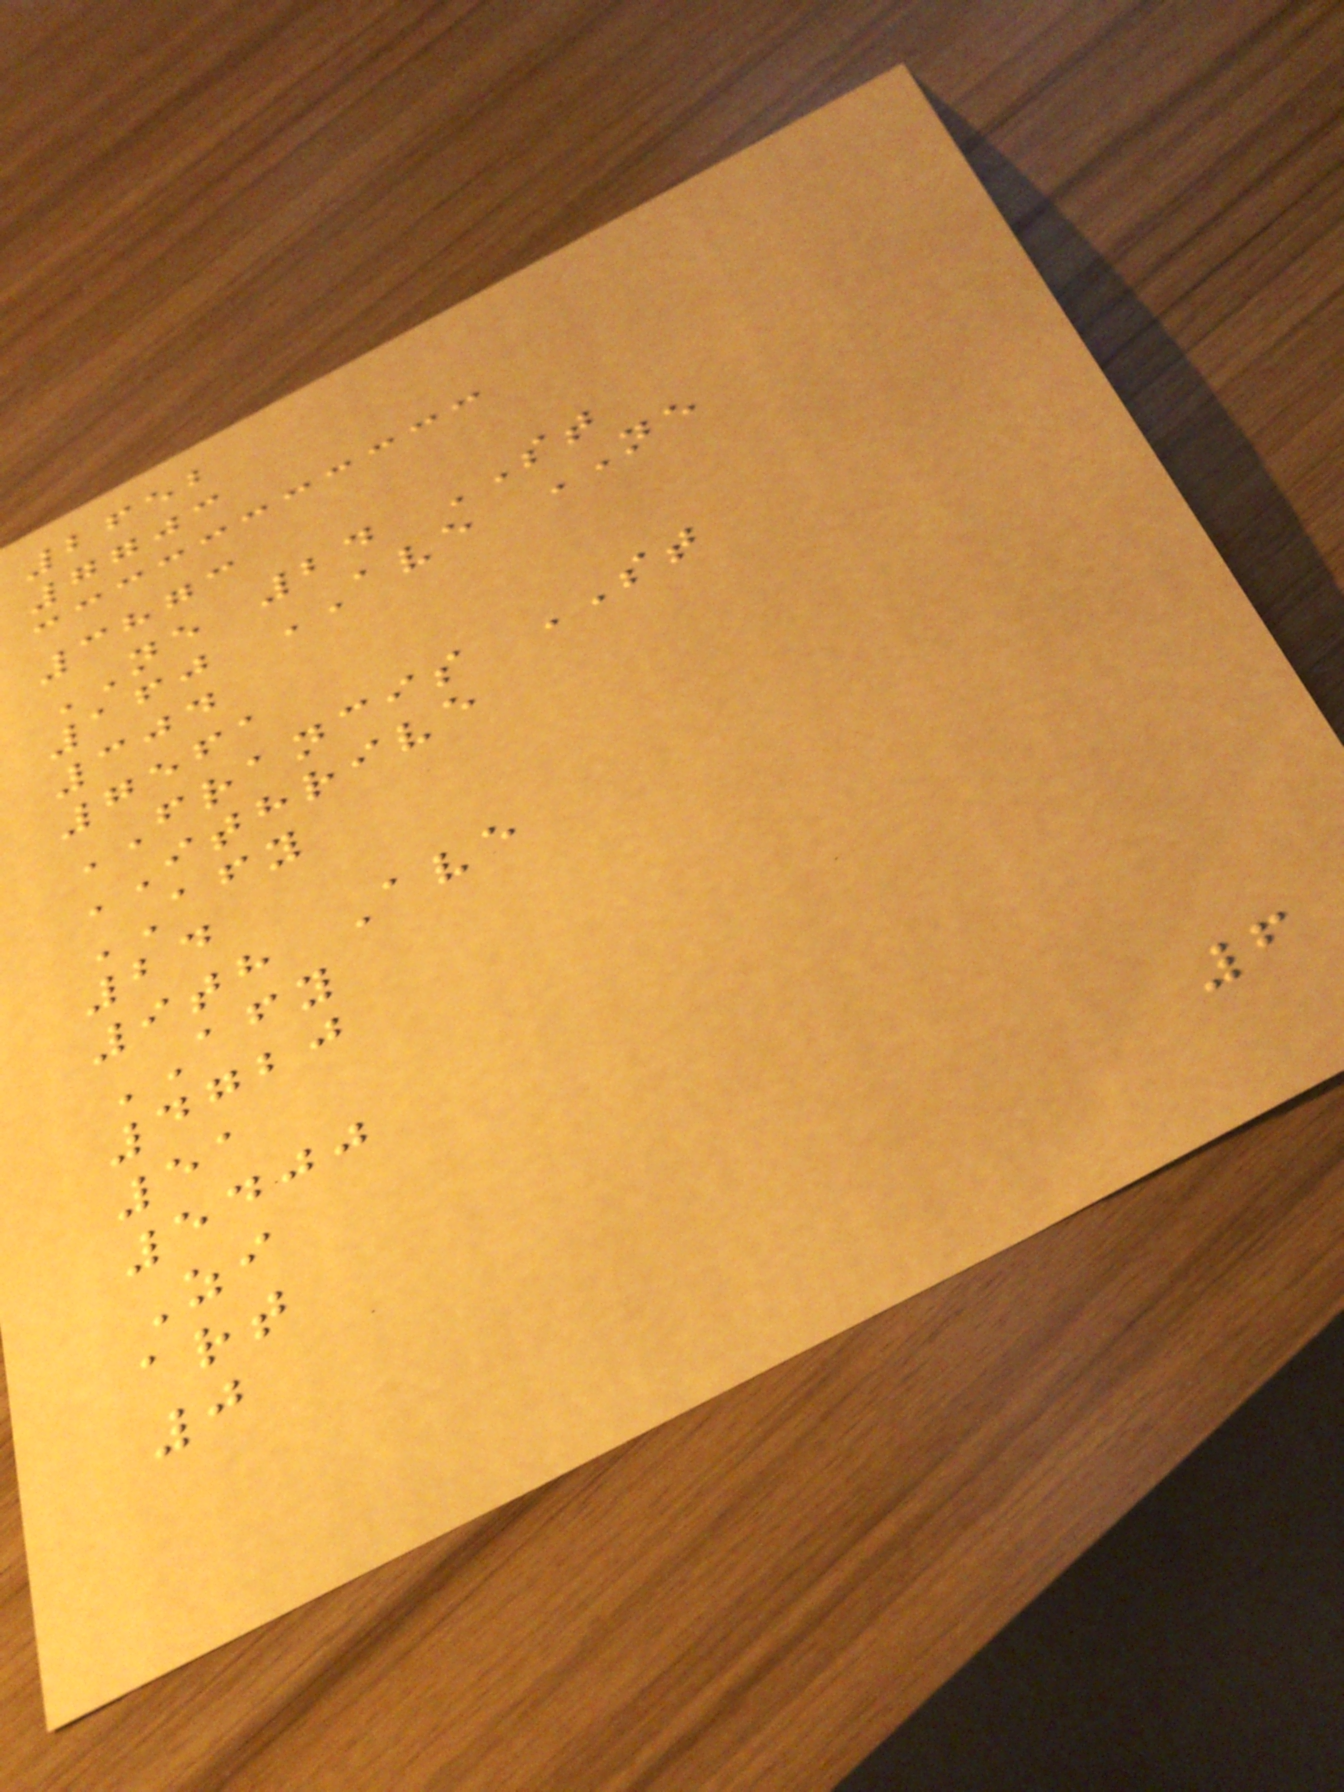2652
7703
3873
NE 24 ST
160 AVE NE
304
7561
FRANCIS ST
ITHRIVE
AFY
24
9th Ave
AFY
4720
51
5400
Zi
art
0
6
